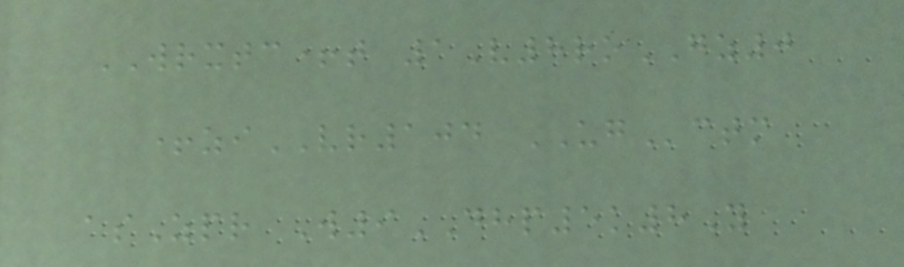WRXTC+t 1V8roGZ0
+ziVR104 UGctm
asZpr W9DHP5k8Y
